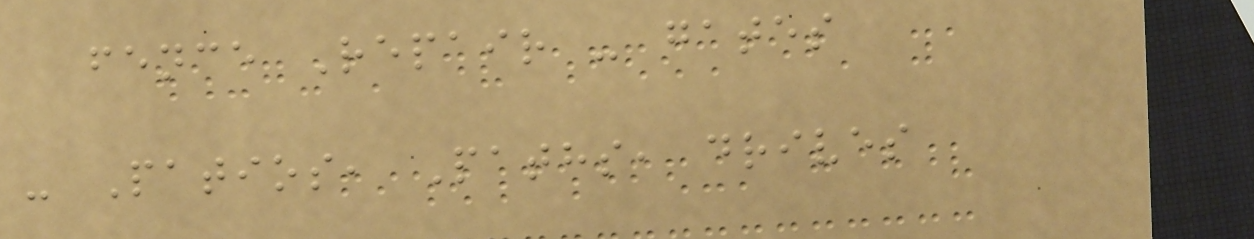fence Repair - gates
- Patios, Paths, drives
